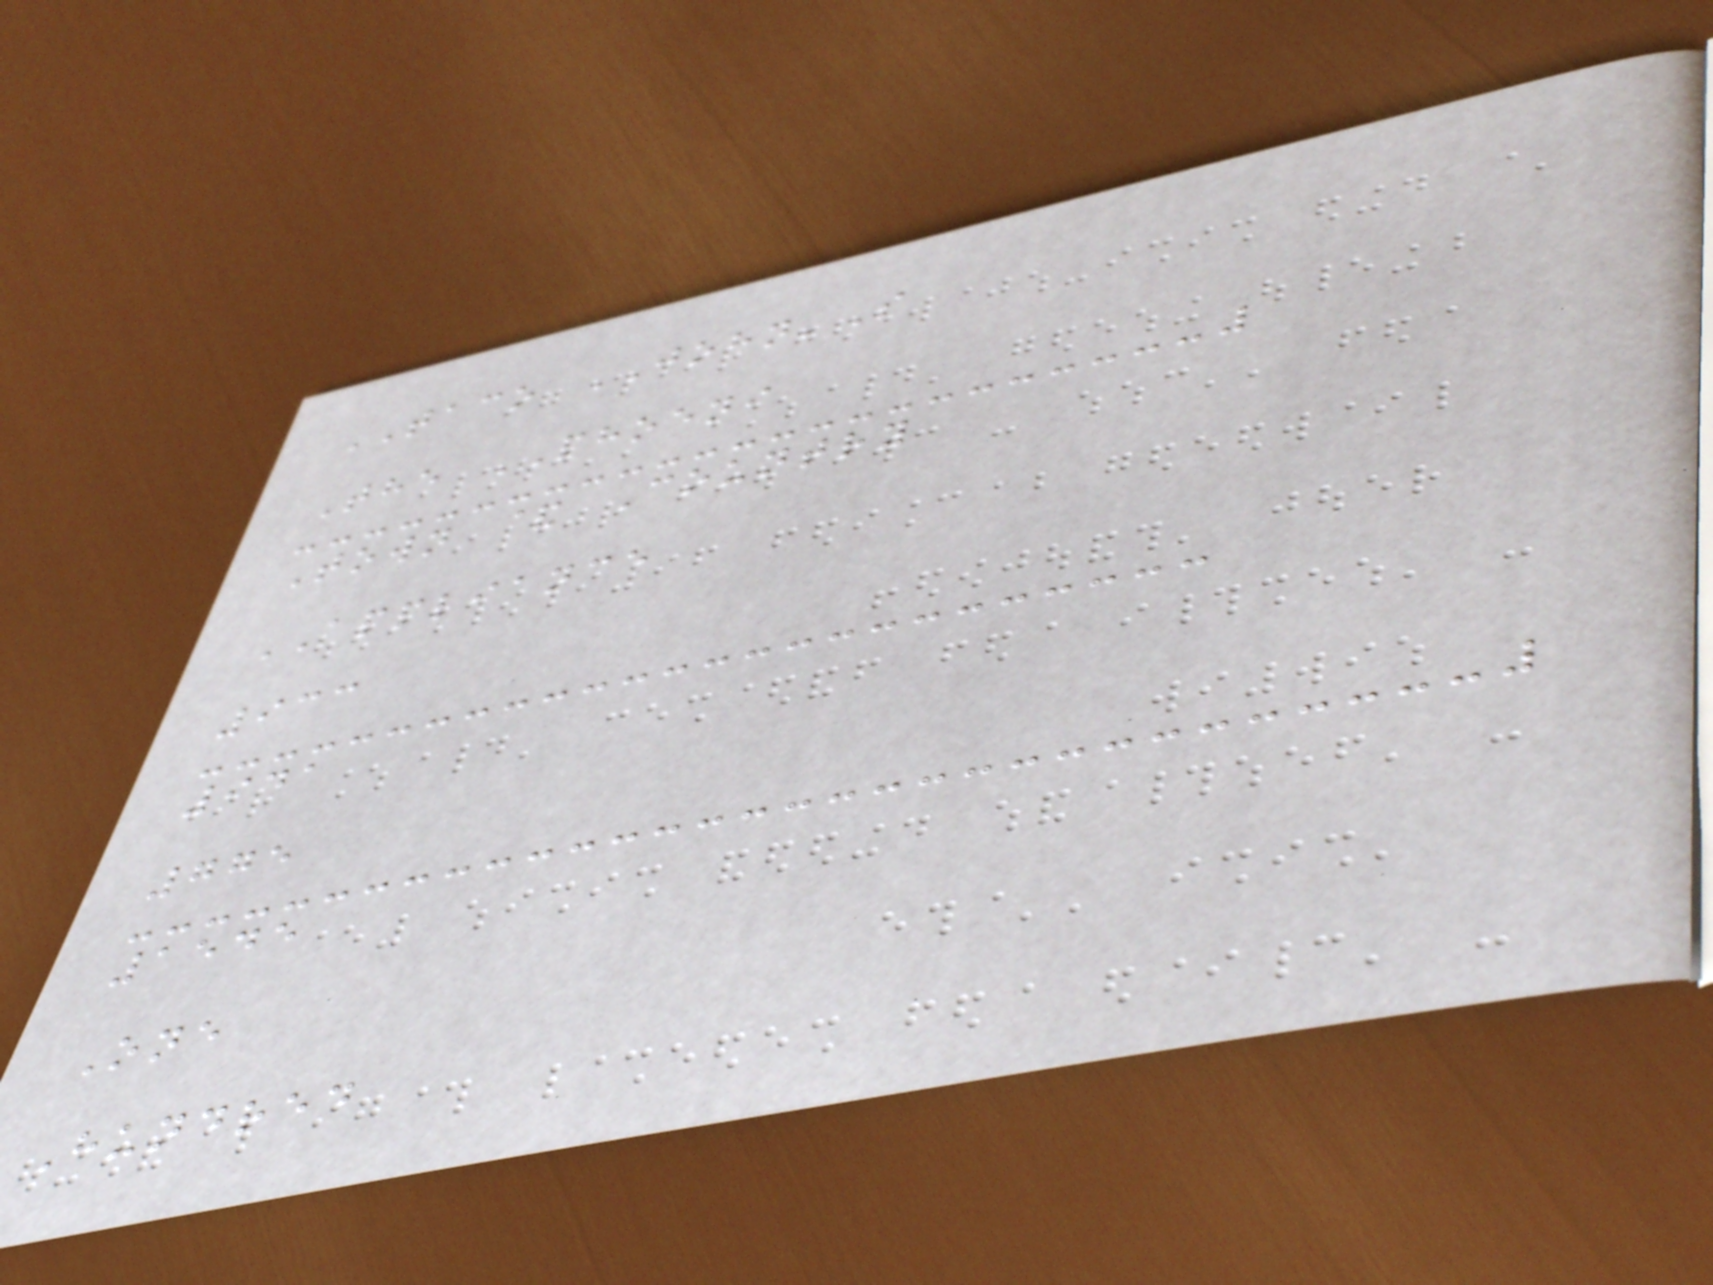TACO JOHN'S
The PHOENI
Town & Country
APPLIANCE
933
941
775
1545
One
Hundred
